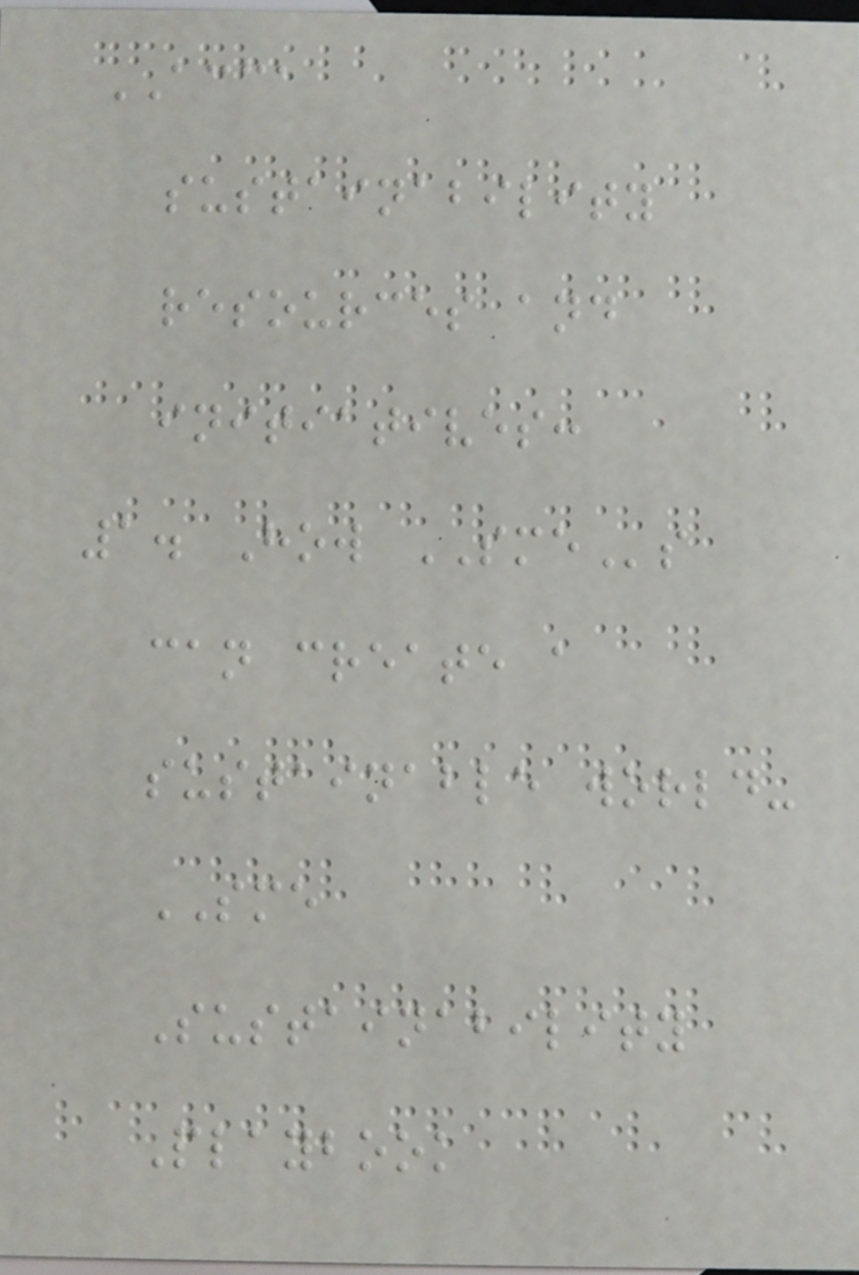ACCA
sustainability
resources and
initiatives:
1. How SMEs
can create a
sustainable world-
SME
Sustainability
Playbook
